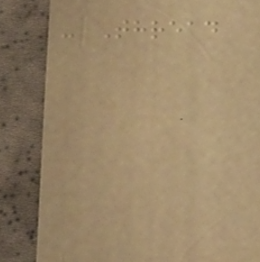- Thread
